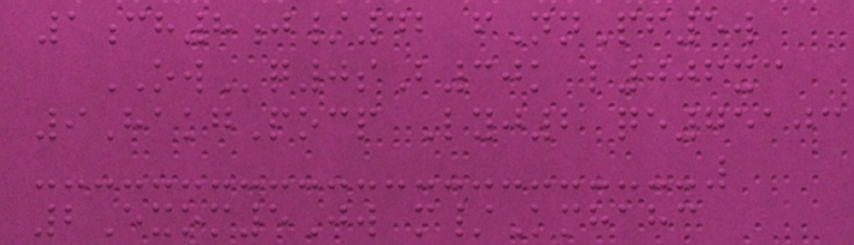1ch8j/42 fNnPf5w
OWq0sB30k l006xc
9HakgPocp Lyj2 qe75103
2Exom5Jw m/Kmhahc
